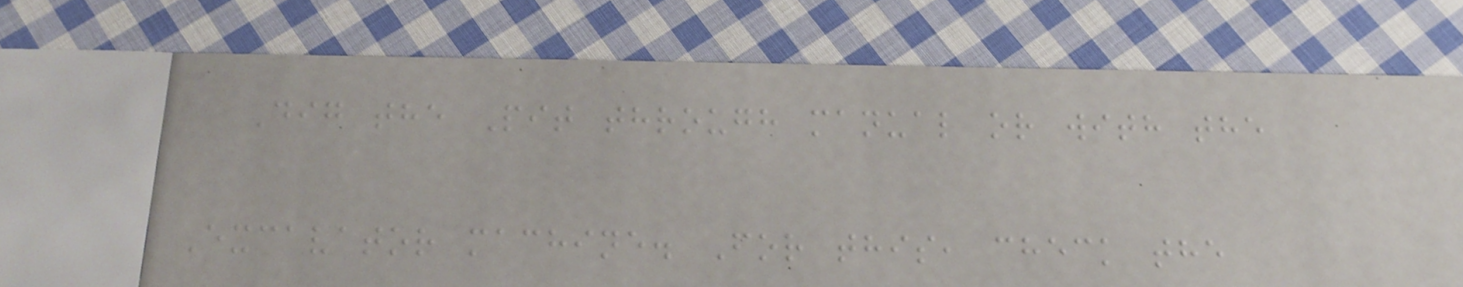Dig the Pit through manual or with the
Excavator machine. For this, check the
